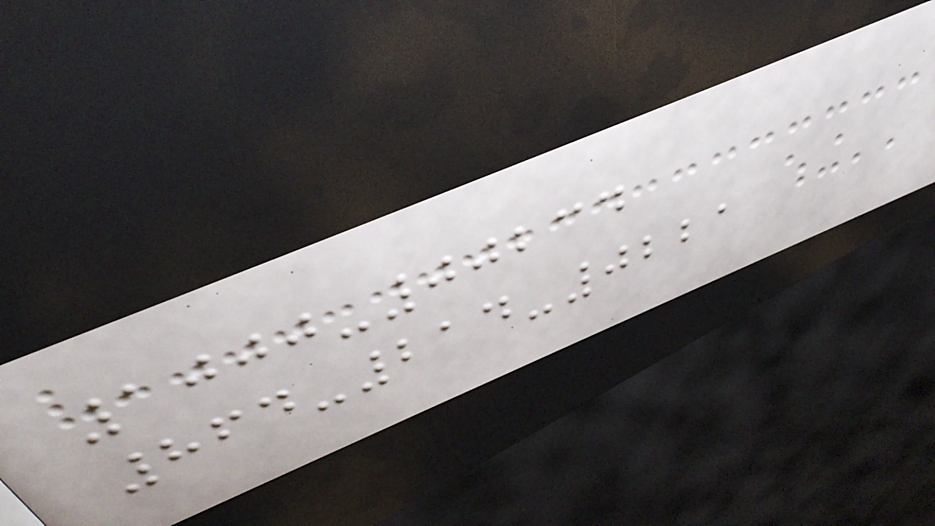1000-00234
864-214-0221
